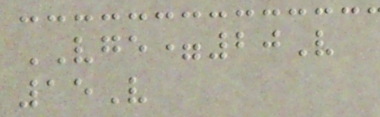VGE=20V
15V
